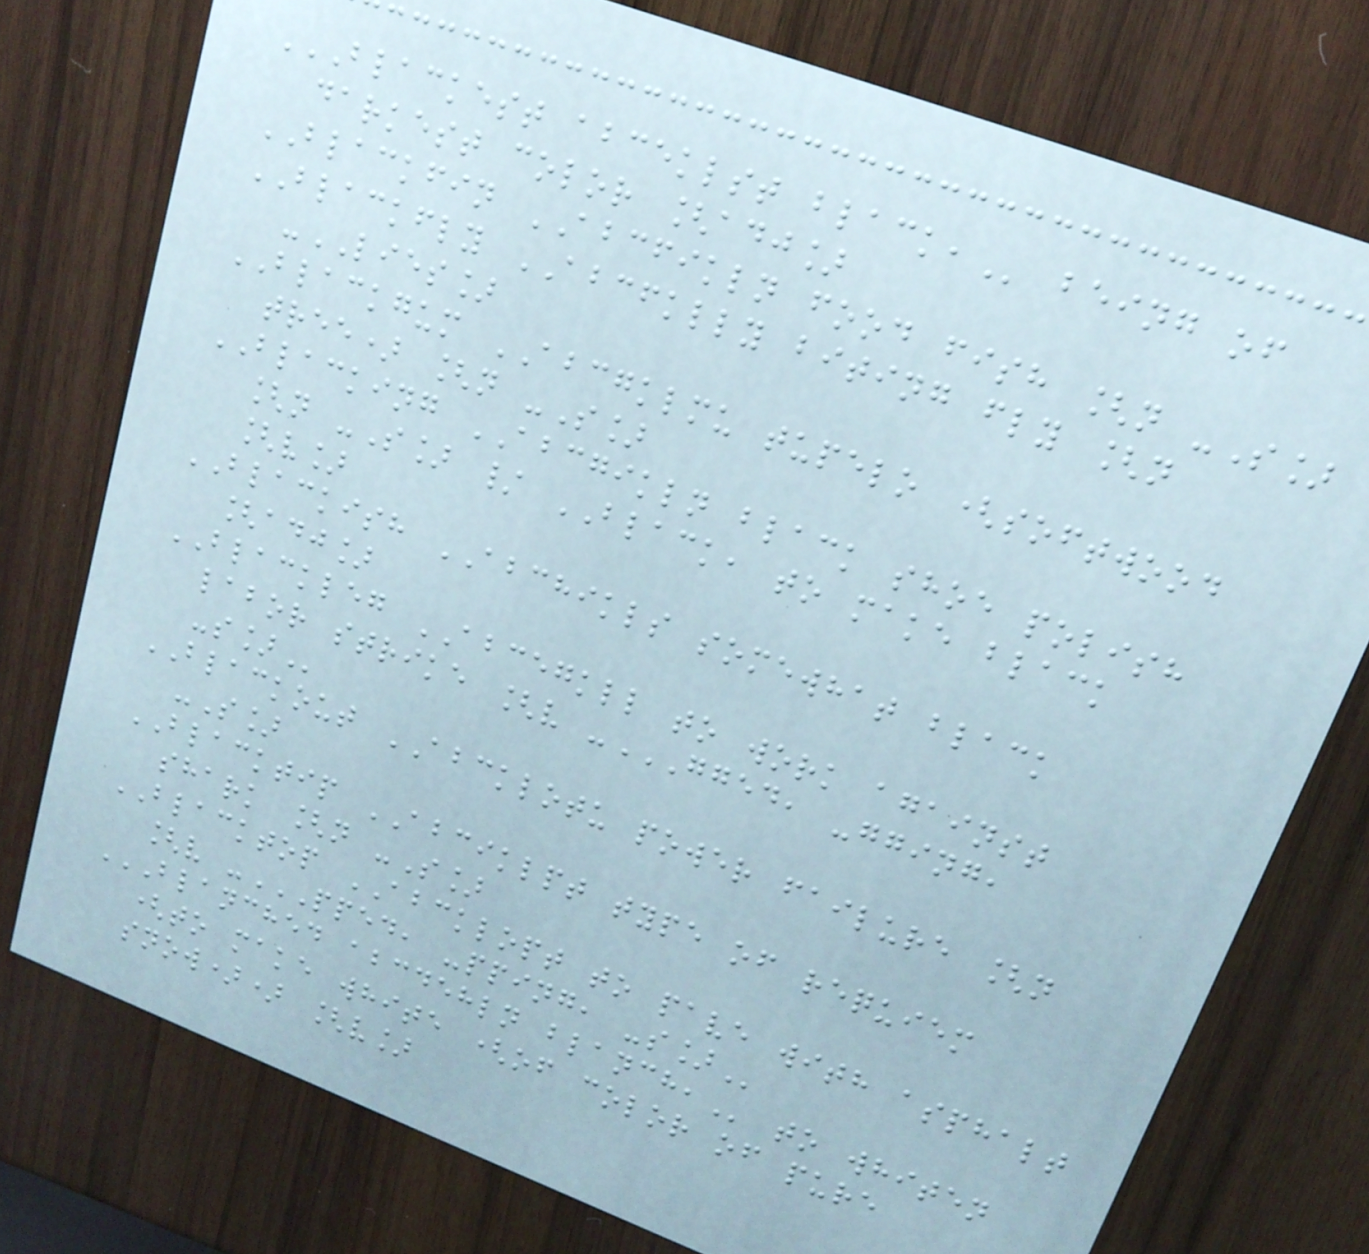BLACKEST ABCEKLST BLACK, being of
darkest color [adj]
BLACKFIN ABCFIKLN food fish [n -S]
BLACKFLY ABCFKLLY biting fly [n
-LIES]
BLACKGUM ABCGKLMU tupelo (softwood
tree) [n -S]
BLACKING ABCGIKLN black shoe polish
[n -S] / BLACK, to make black
[v]
BLACKISH ABCHIKLS somewhat black
[adj]
BLACKLEG ABCEGKLL to work against
labor strike [v -GGED, -GGING,
-S]
BLACKOUT ABCKLOTU power failure [n
-S]
BLACKTIP ABCIKLPT type of requiem
shark [n -S]
BLACKTOP ABCKLOPT to pave with asphalt
[v -PPED, -PPING, -S]
BLANCHED ABCDEHLN BLANCH, to whiten
(to make white (of color of pure
snow)) [v]
